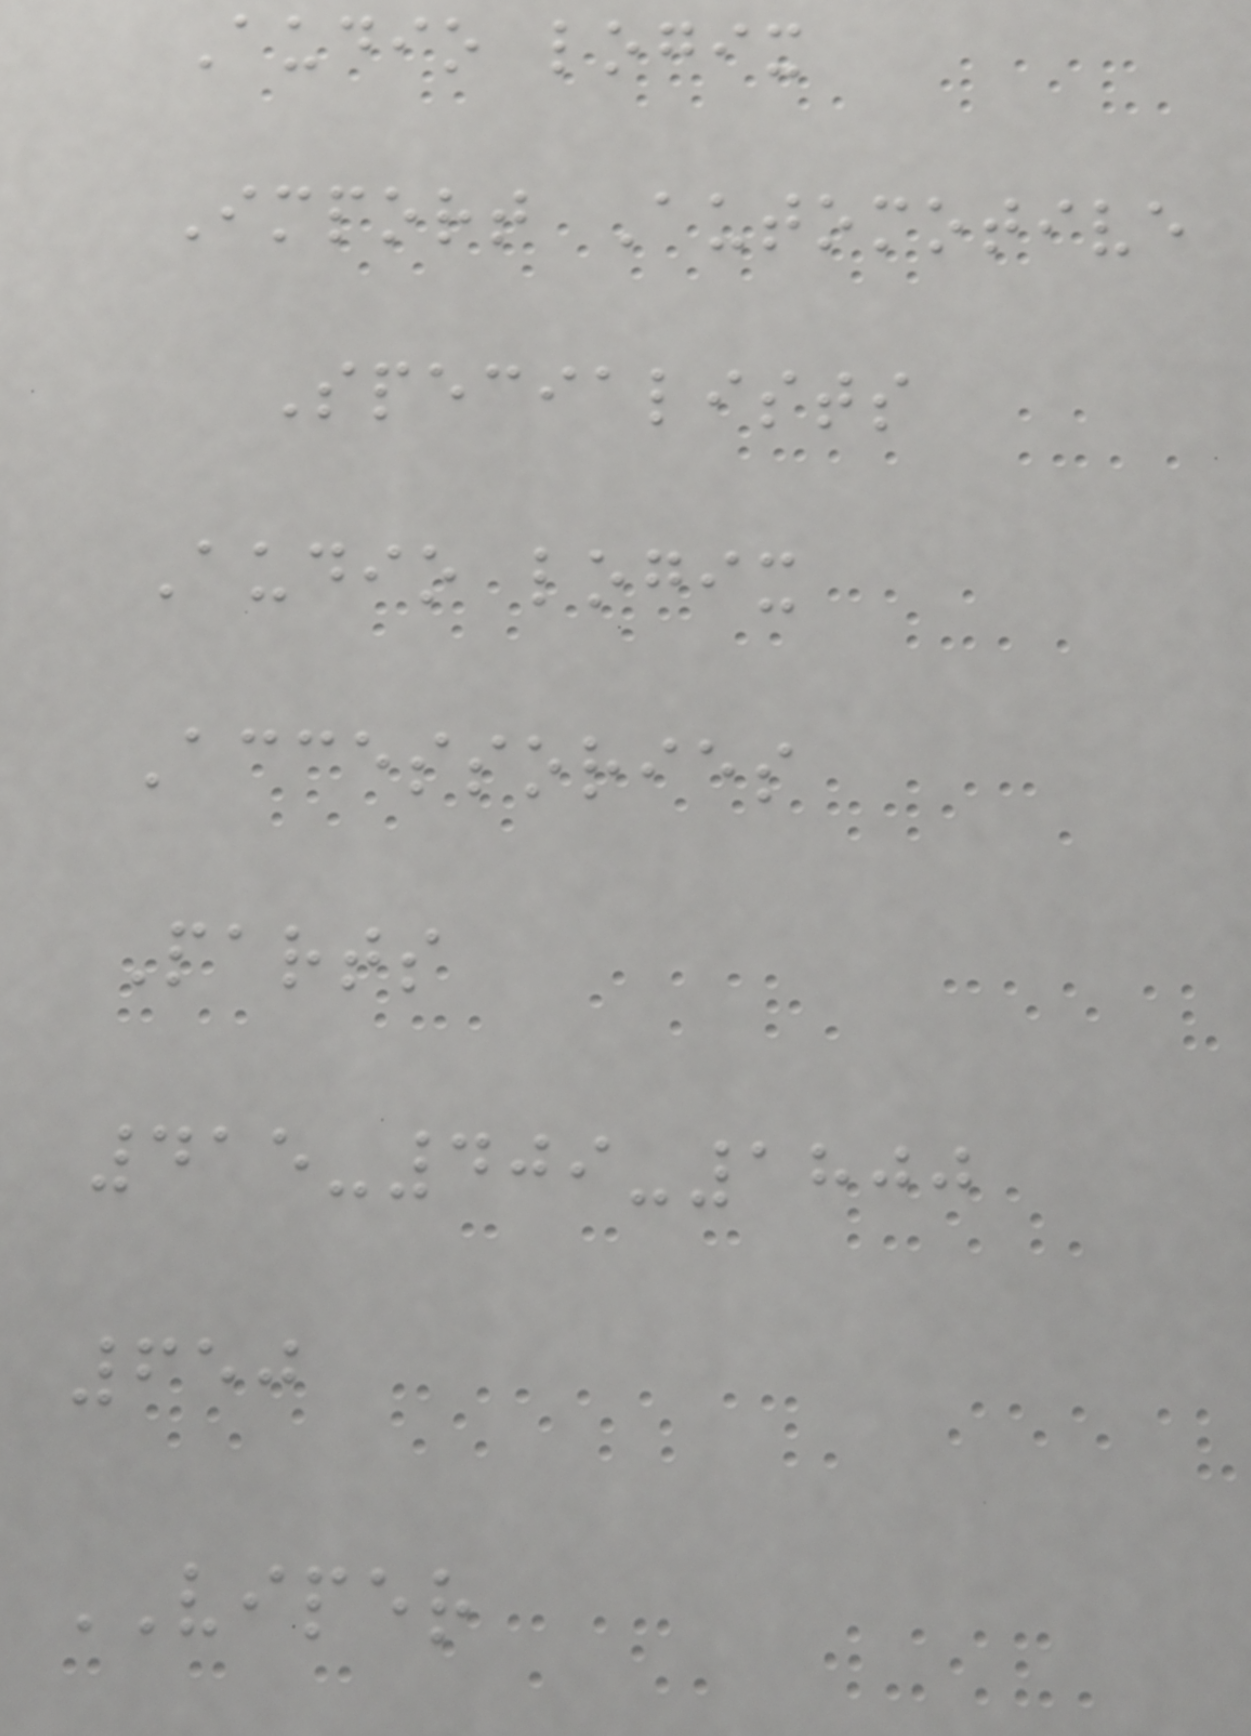Audio logix
Import Automotive
Specialists
Audio logix
Accessories
Parts
415-409-1800
650
VIPER
